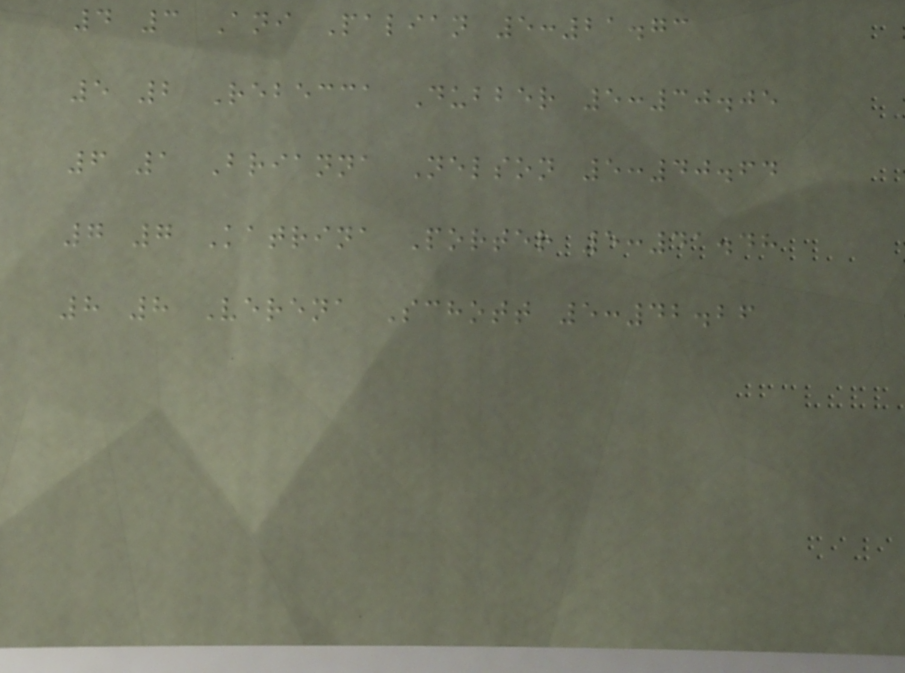4 3 Ani Palian 5:21.73
5 2 Rebecca Dubber 5:30.05
6 1 Brianna Nelson 5:40.64
7 7 Katrina Porter 5:41.48
8 8 Verena Schott 5:42.26
